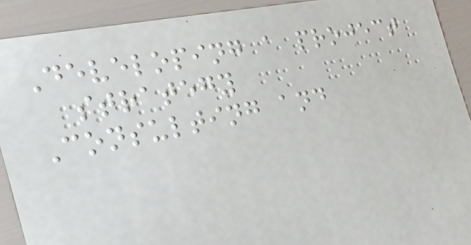Developing a project
strategy
Consulting and
